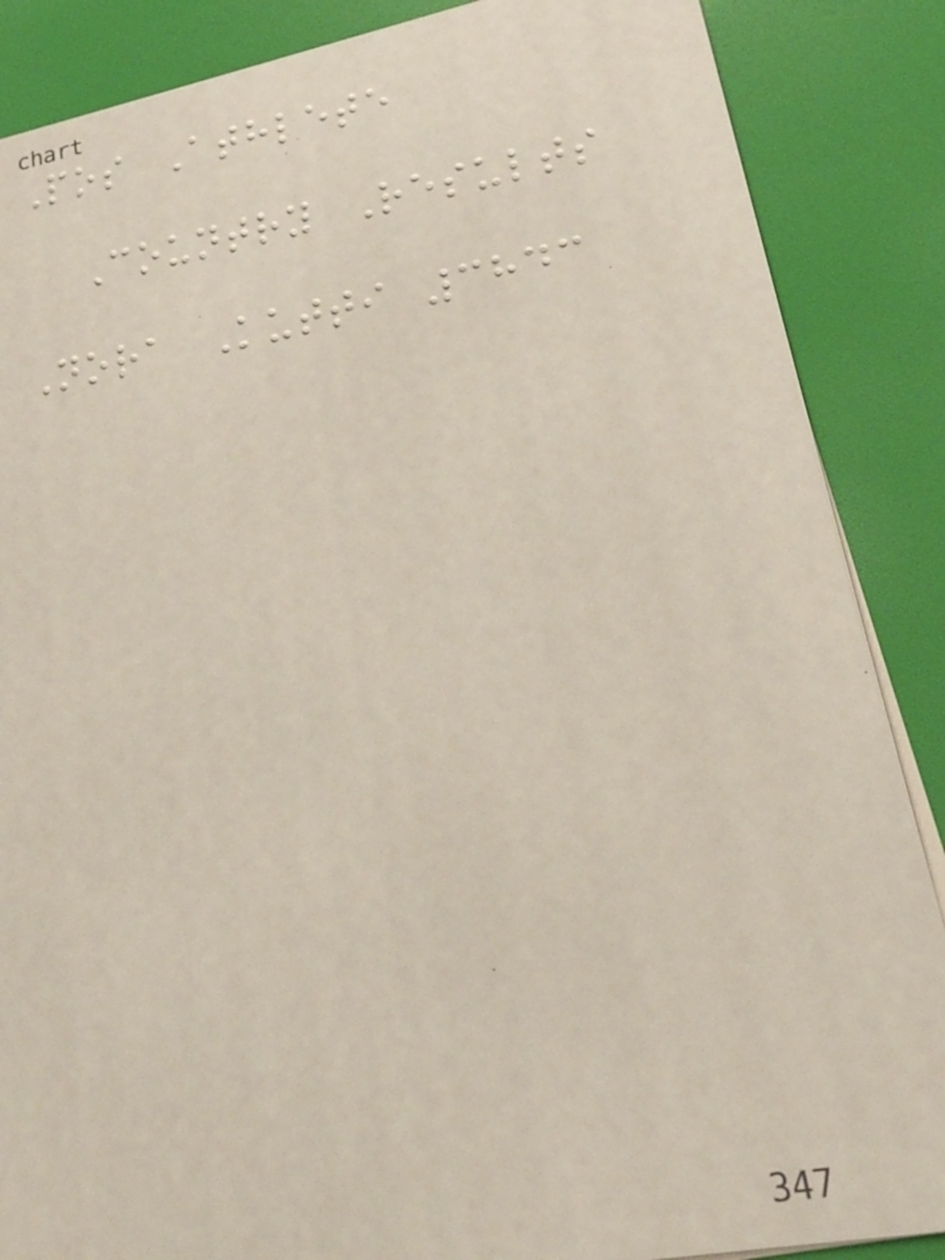Pos Athlete
Country Results
Nora Kutti 3843
